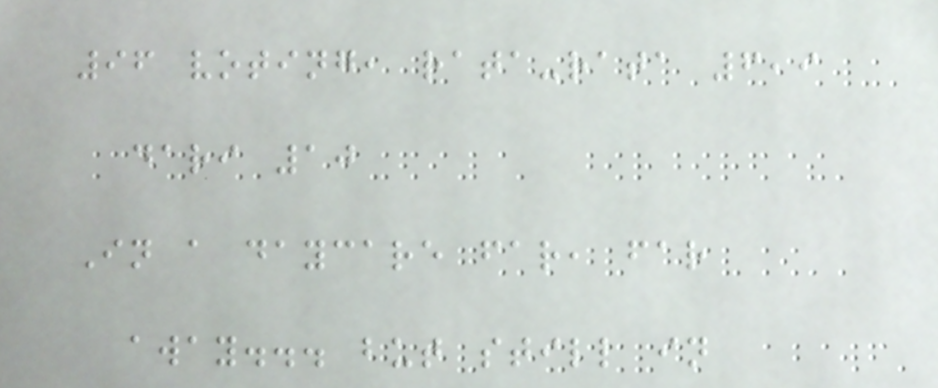96 voting, rata-rata 6,9
dari 10
In a daycare far, far
away... but still in
